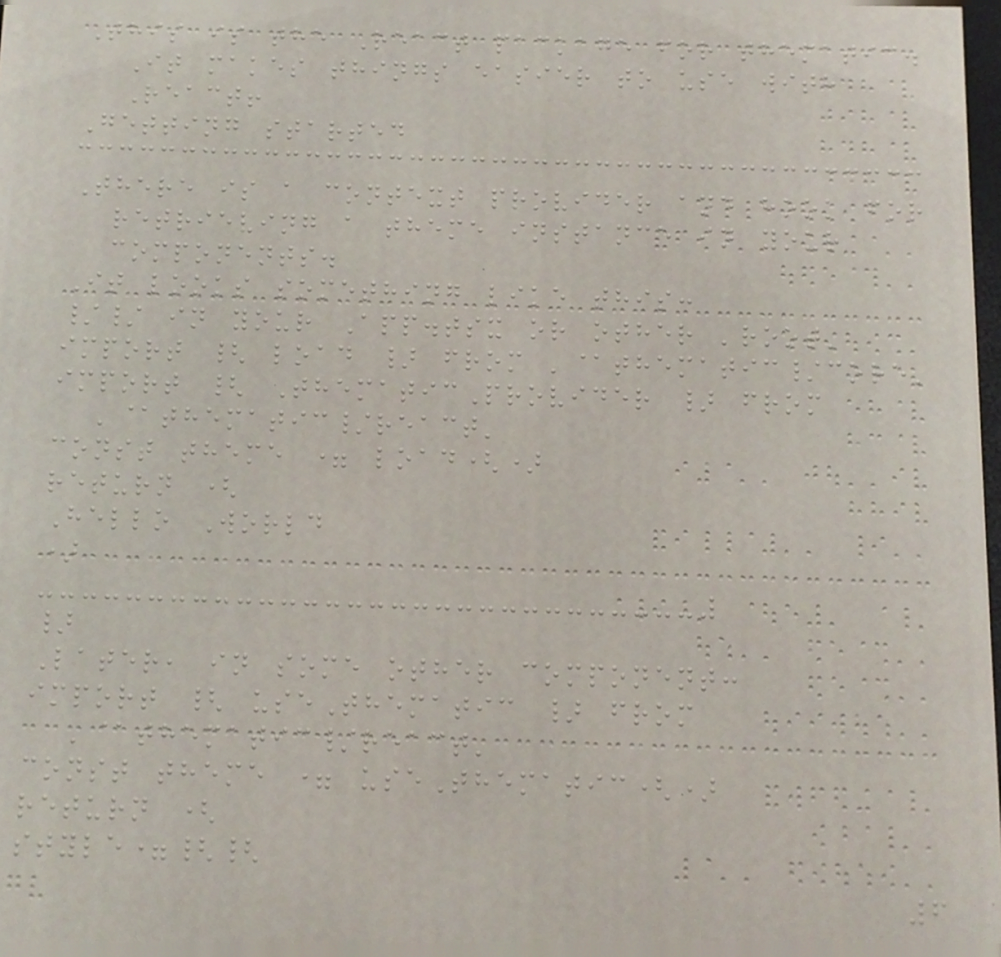This is the React package for thematic.
It makes things easier to use with
React!
Getting started
There is a context provider and hook for
retrieving a theme instance in your
components.
It looks something like this:
// in your App.tsx or other 'root'
import { load } from '@thematic/core'
import { ThematicProvider } from
'@thematic/react'
const theme = load()
return (
Hello World
)
}
Later, in some other component:
import { useThematic } from
'@thematic/react'
const theme = useThematic()
return (
style={{
6
